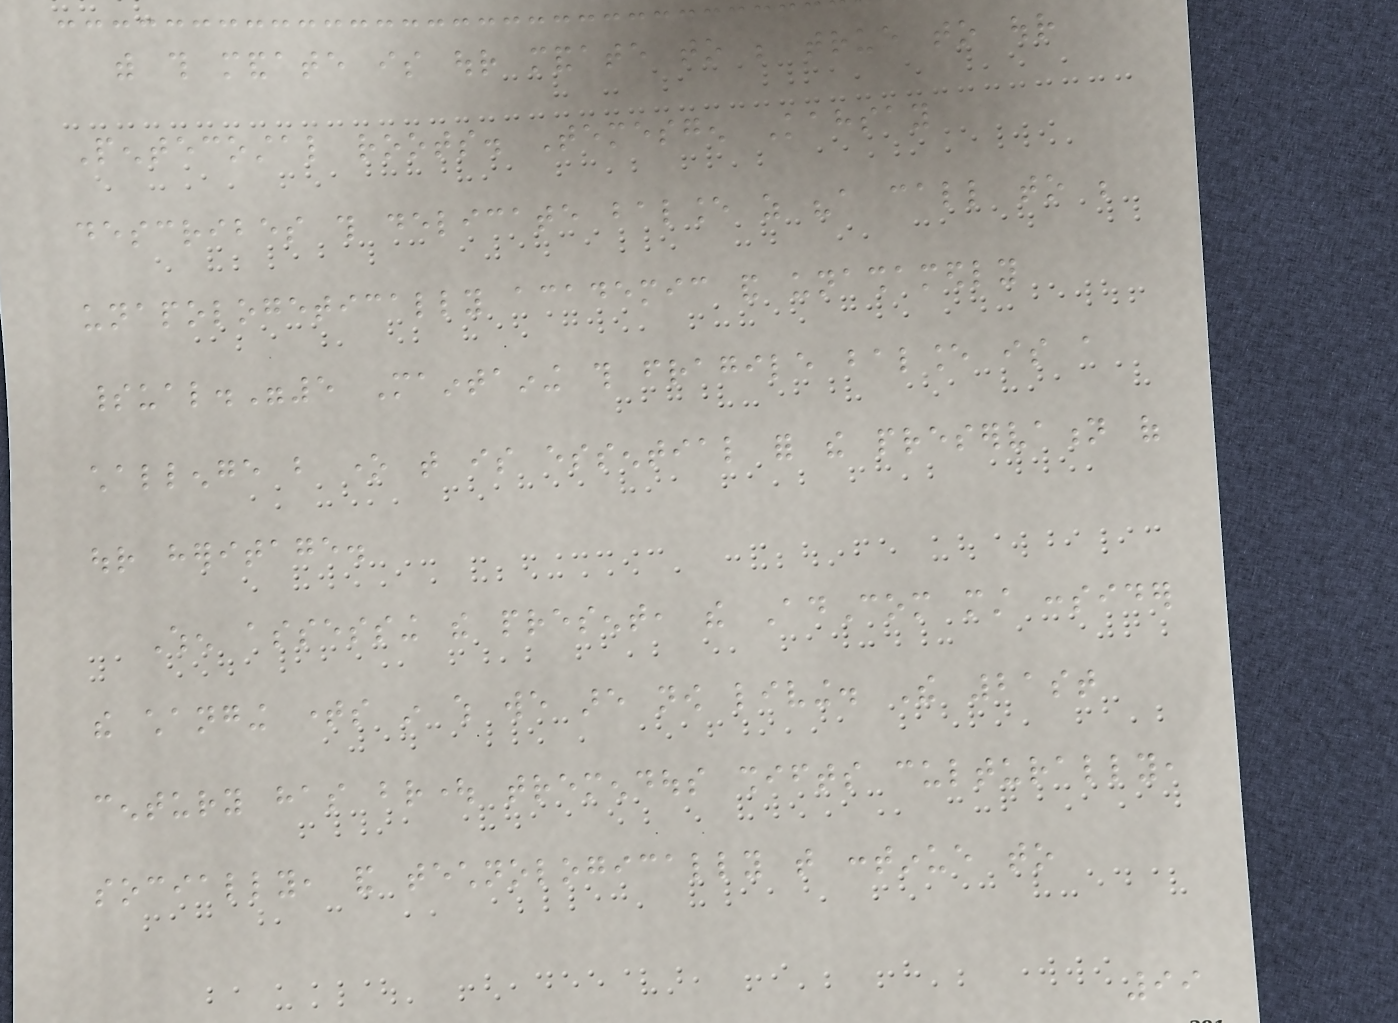with this mandate is our mandate to be true to our
Pentecostal roots. Temesgen Kahsay
describes this delicate balance as "a call to be
unapologetically academic and unashamedly
spiritual."5 Maintaining this fragile balance is a
challenge but one that is essential for the preservation of
our heritage.
When assessing the present, the AdCom must consider
the changing times in which we are now living. The 21st
century has brought tremendous shifts culturally,
socially, and technologically that continue to
99
